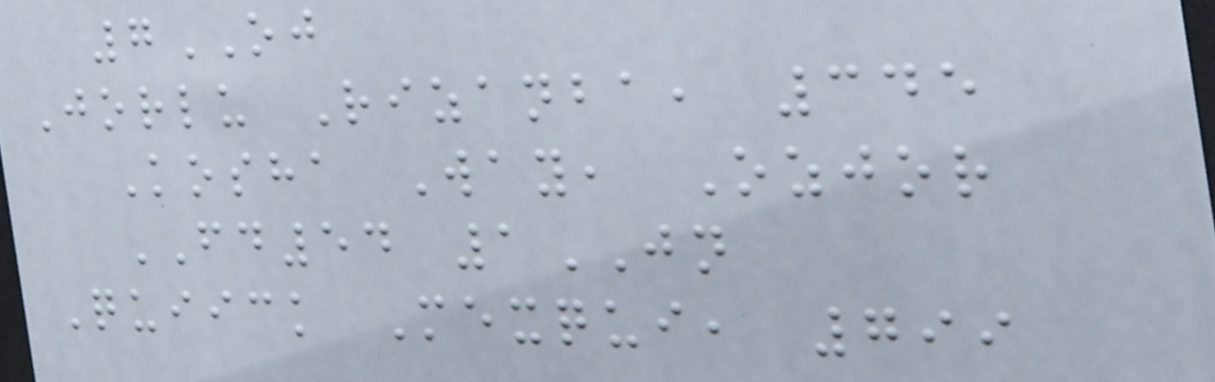7OJ
Jorlu Rizanba, 345
Kosha Way, Ozjor
FD54 1JN
Quiick Mexqui, 799
